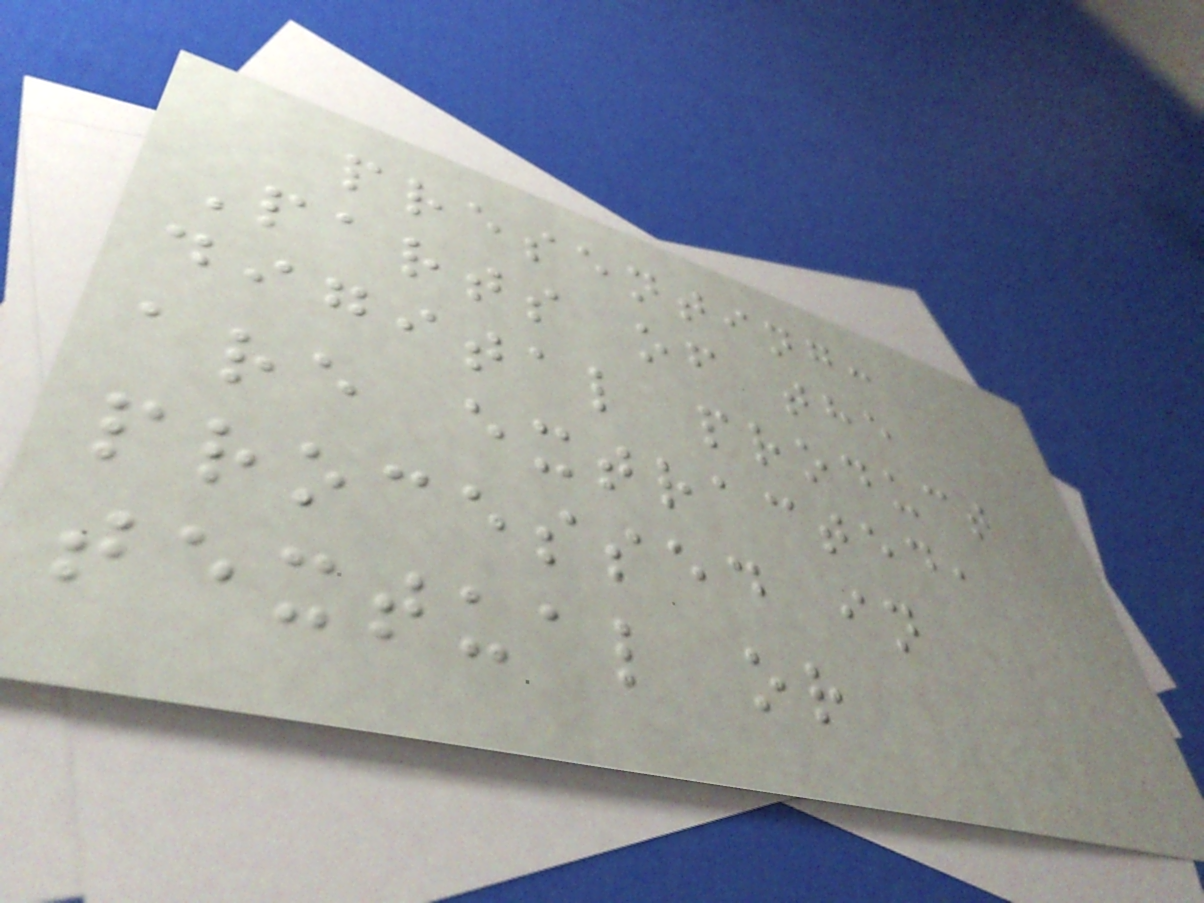presenting:
Parts of the
digital product
are extracted,
processed in
textual or
